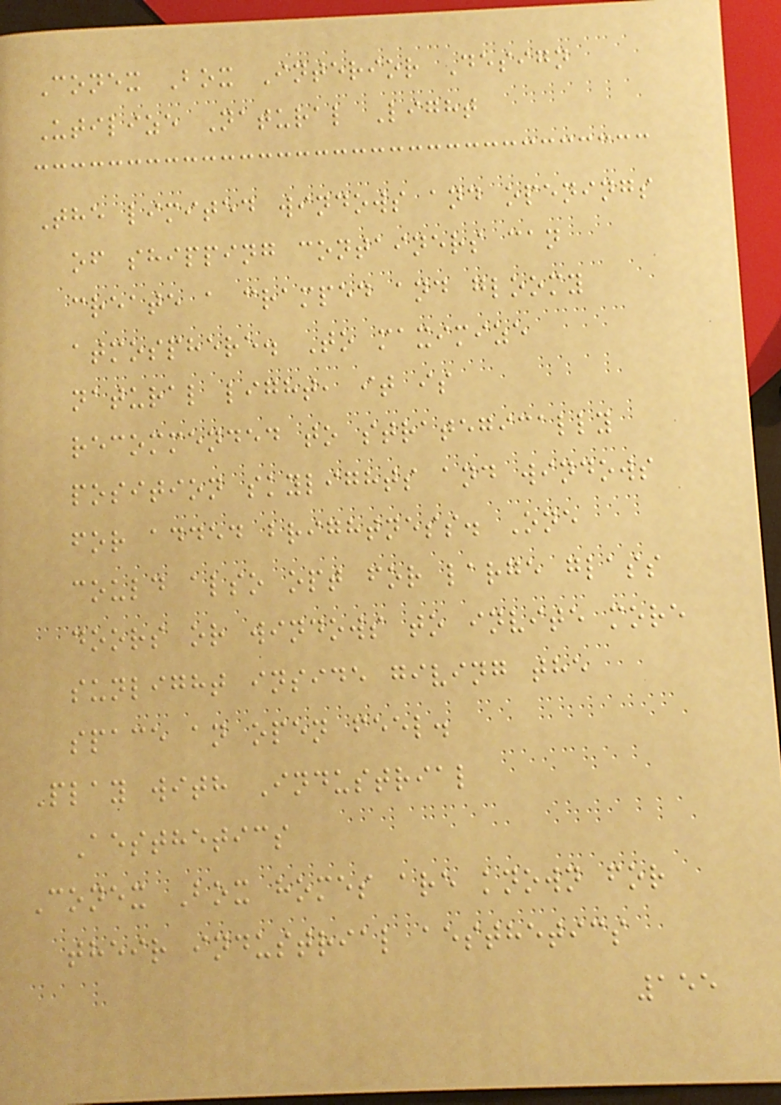Conex Box Interior Design
Utilize Natural Light
The limited windows and openings
of shipping containers can
create a cramped and gloomy
atmosphere. To maximize
natural light, it is
recommended to strategically
position skylights and windows
for added brightness. One
could also opt for large glass
doors or windows to invite more
sunlight inside giving the
space an open feel.
Play with Industrial
Aesthetics
Conex Box homes are known for
their industrial aesthetics
155
